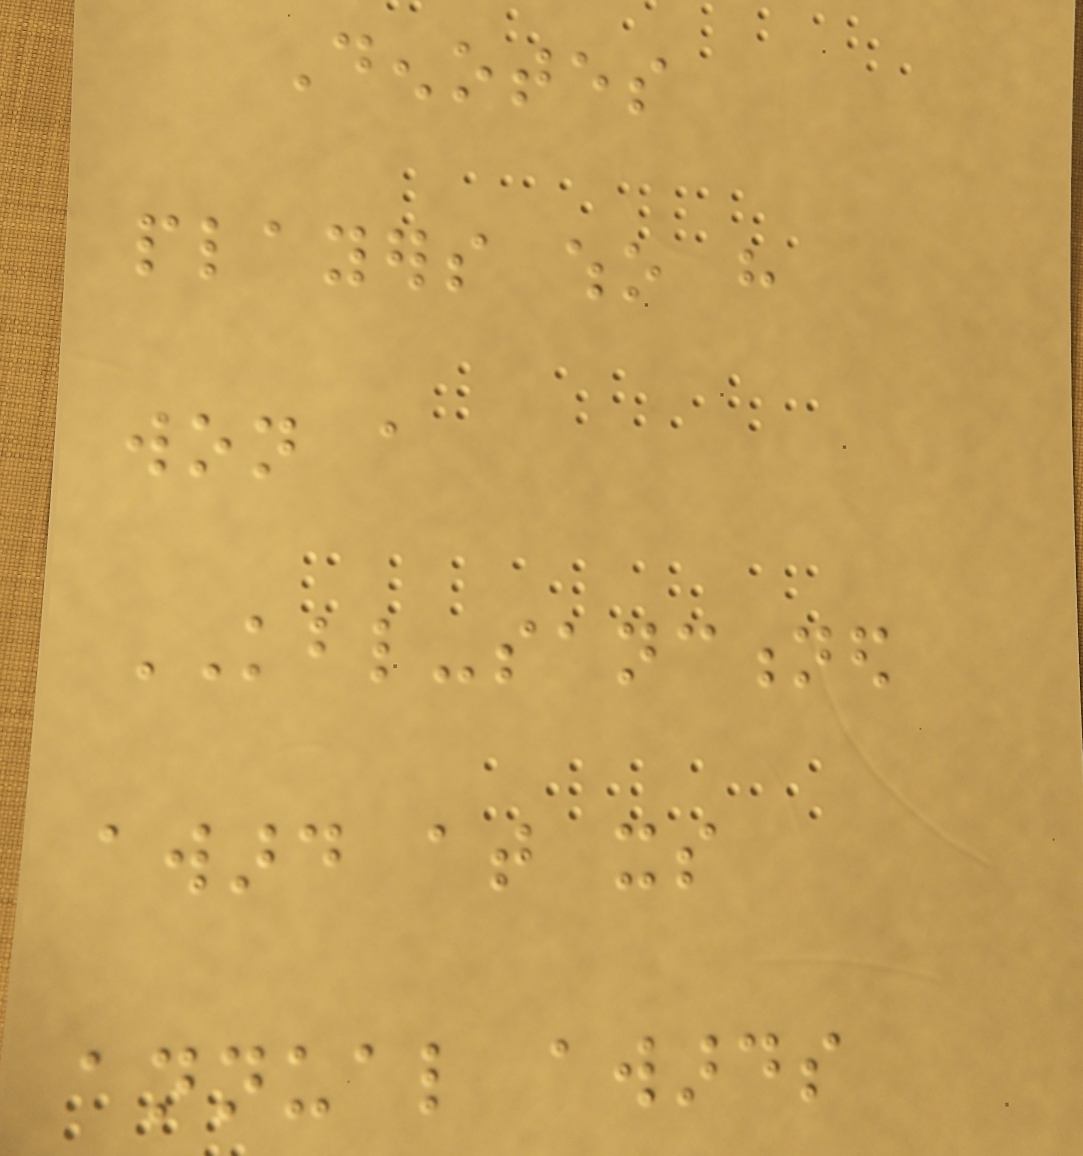Denotes
players who have
won a
KBL-sanctioned
award at its
annual awards
